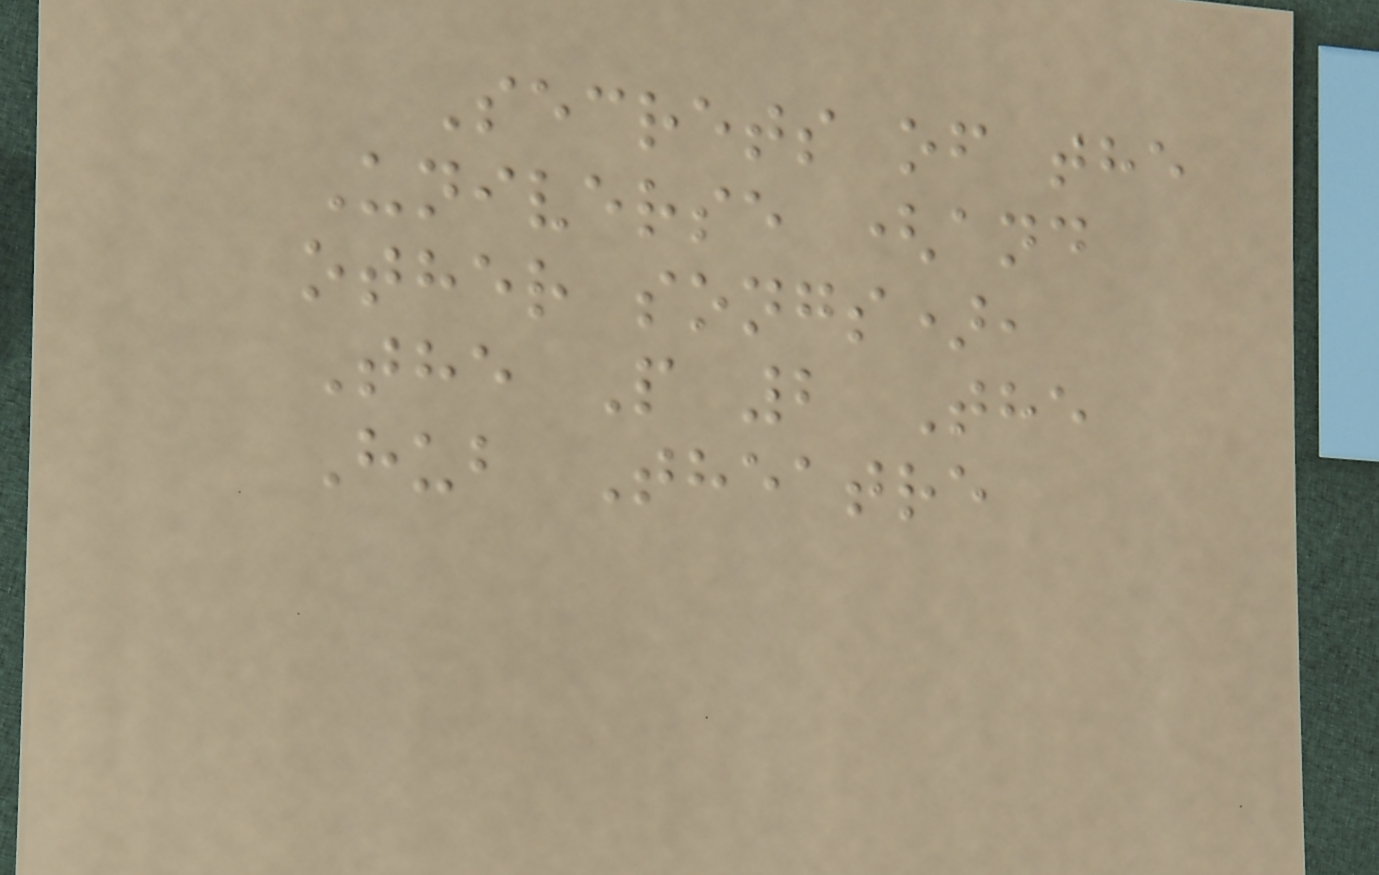Secrets of the
Universe (and
other songs),
The P 2 The
Hub Theatre
